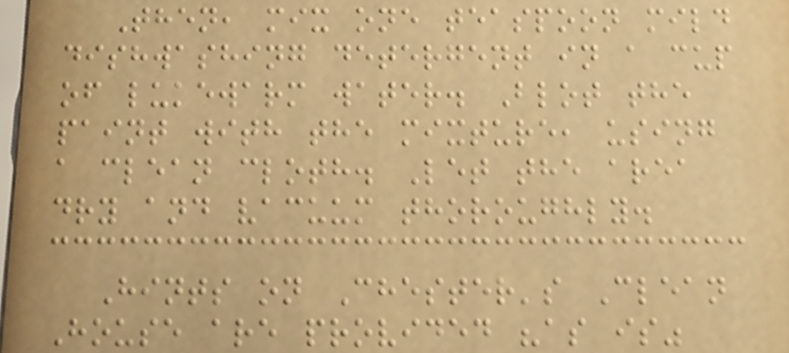Then, mix one teaspoon mild
dishwashing detergent in a cup
of lukewarm water. Blot the
paint with the mixture, using
a clean cloth. Let the area
dry and vacuum thoroughly.
Hints on Chester's Clean
House are provided "as is"
